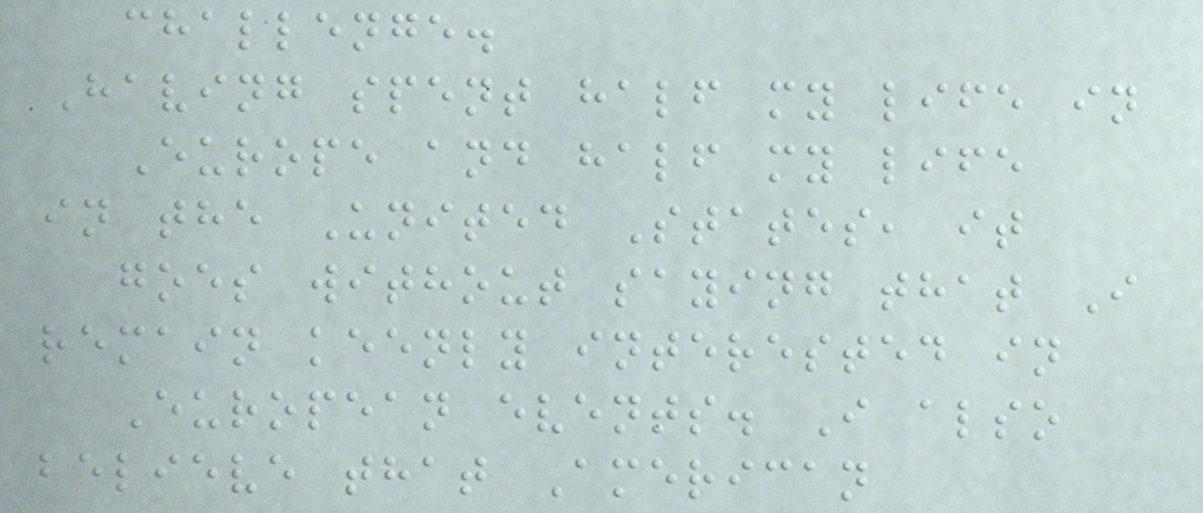challenge.
Having spent half my life in
Europe and half my life
in the United States, it
goes without saying that I
remain keenly interested in
European events. I also
believe that American
